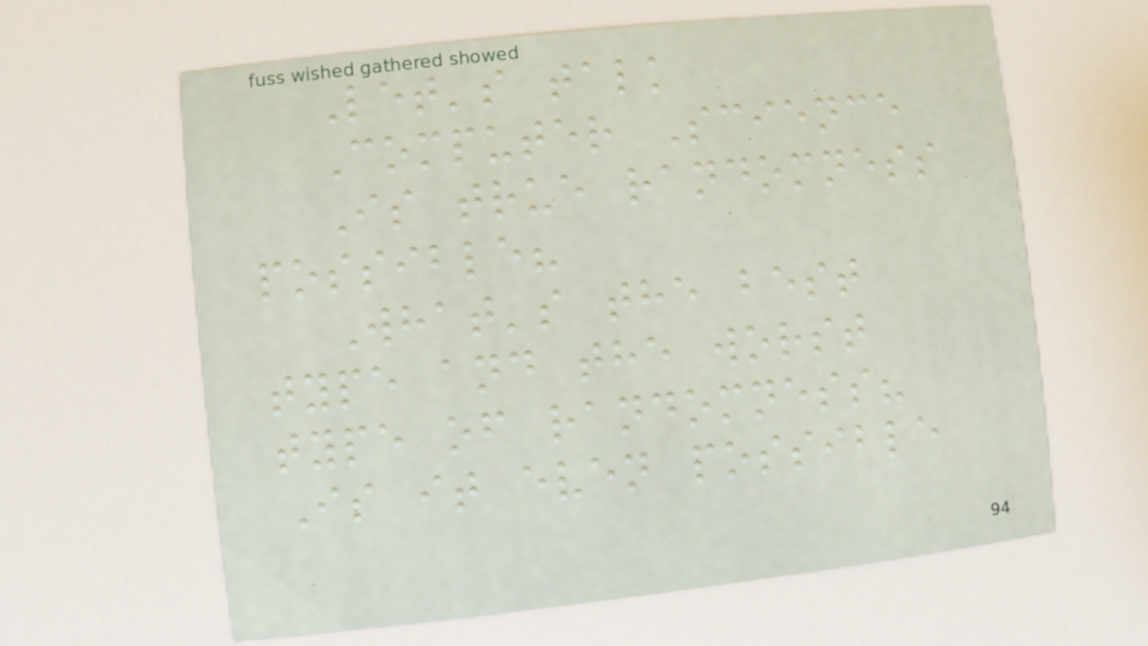Let's talk
Computer Science
Is true randomness
possible?
What's the best
type and the worst
type of randomness?
Is it even possible
